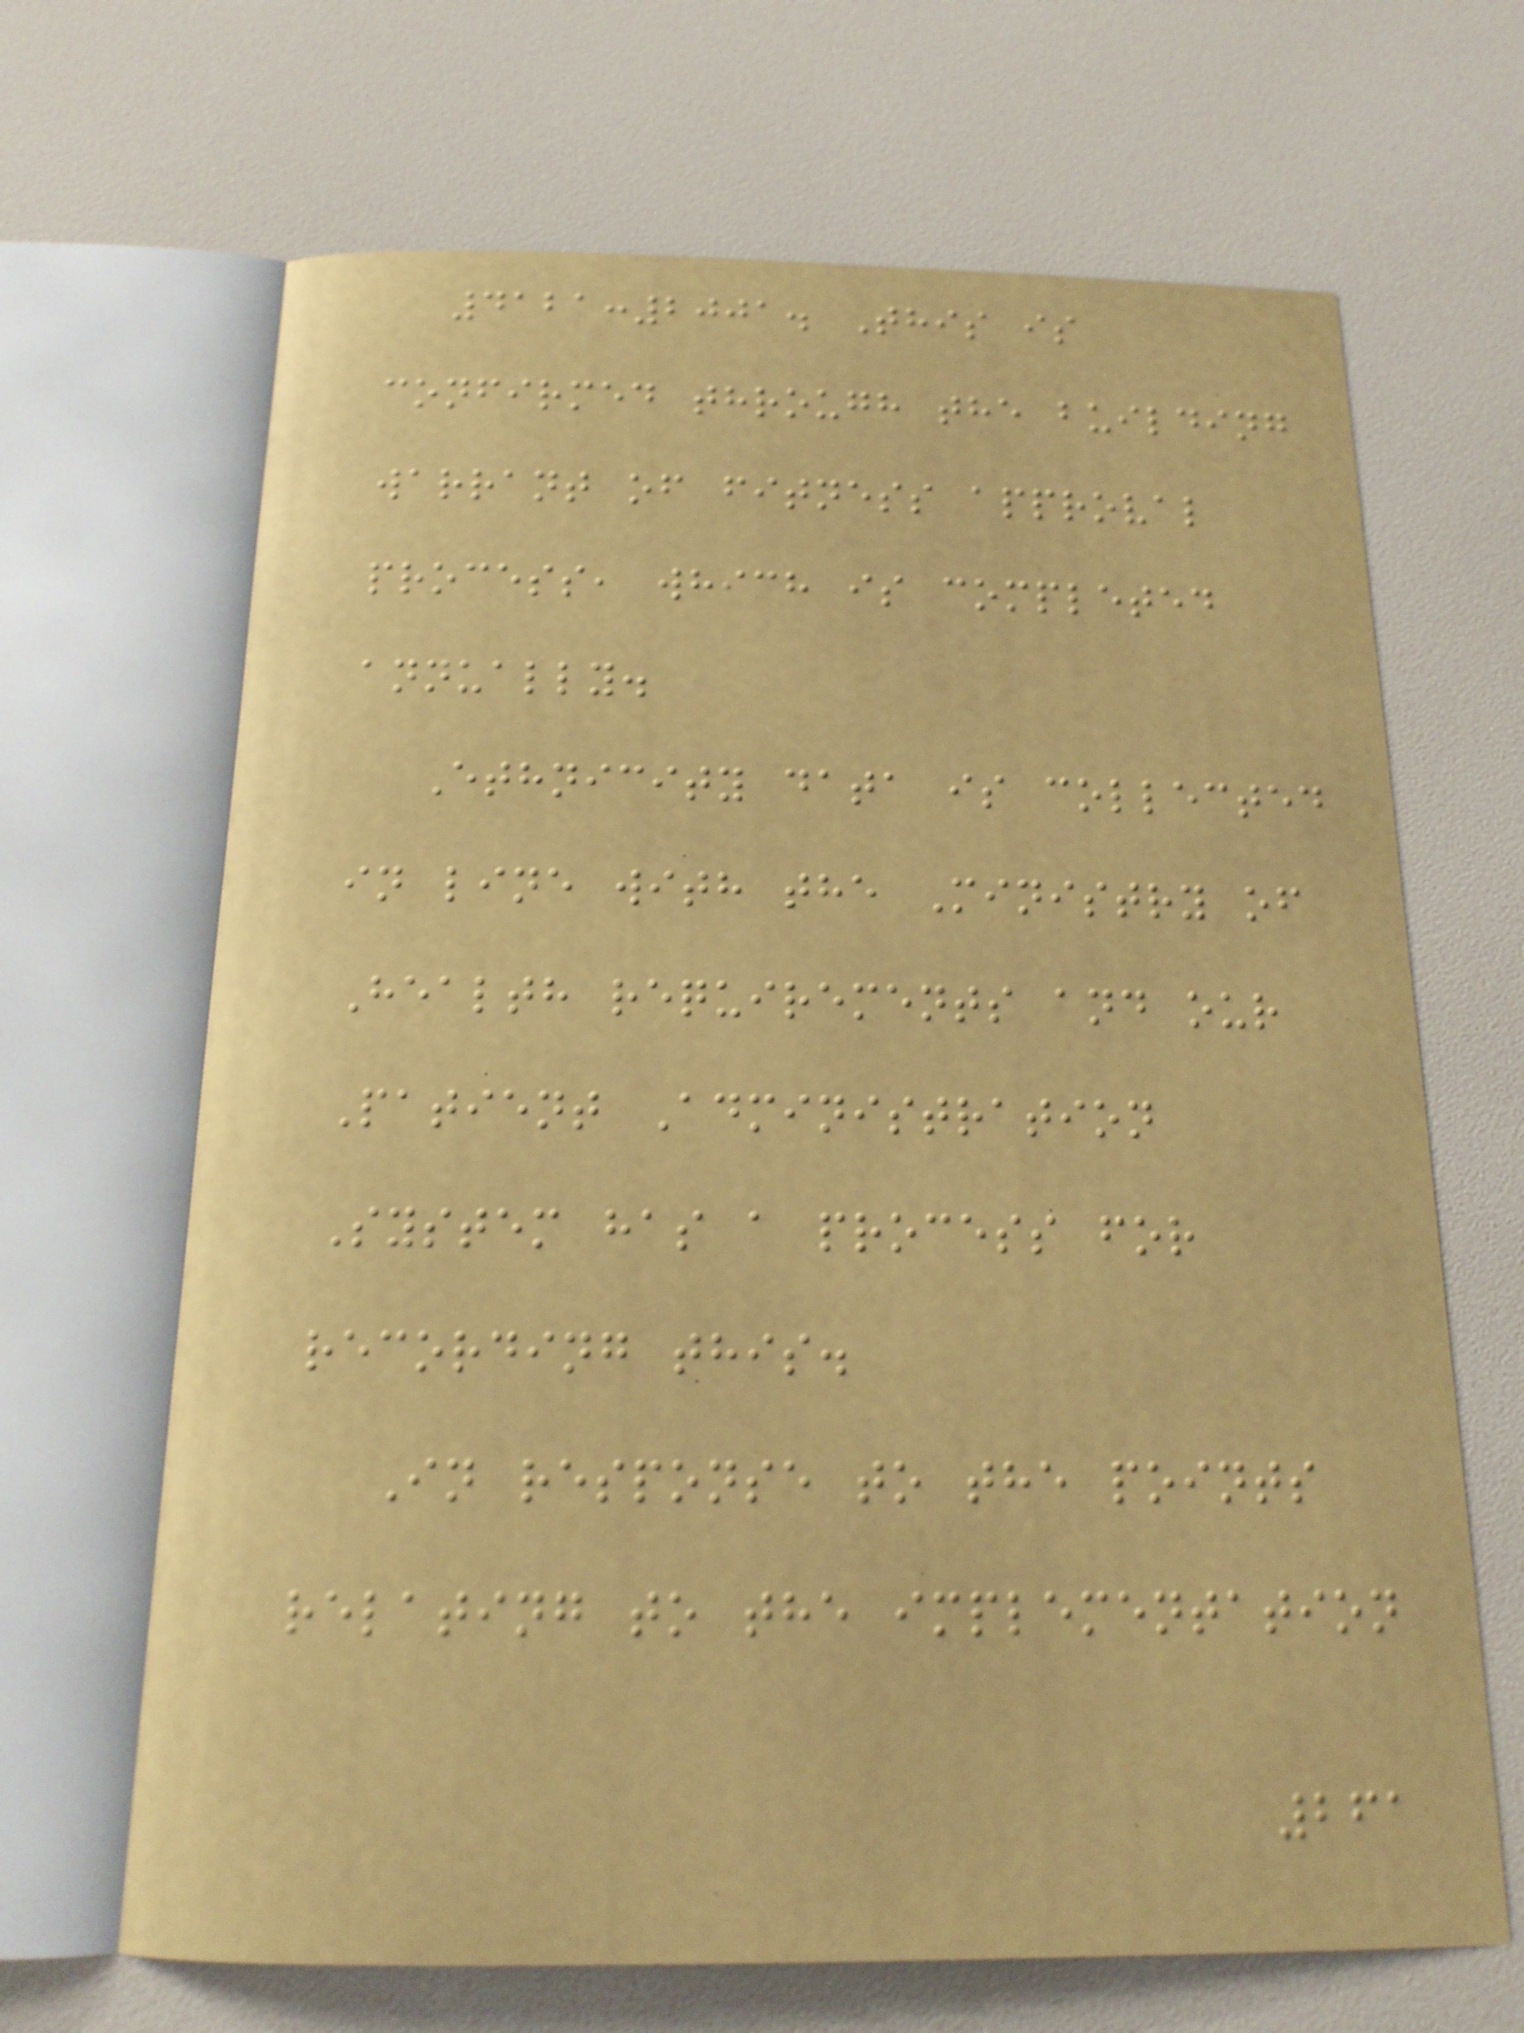4121:2001. This is
confirmed through the building
warrant of fitness approval
process, which is completed
annually.
Ethnicity data is collected
in line with the Ministry of
Health requirements and our
Patient Administration
System has a process for
recording this.
In response to the points
relating to the implementation
261
